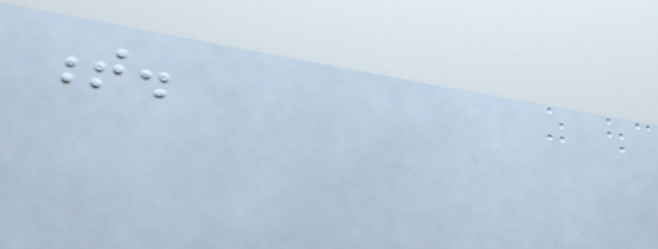t.
